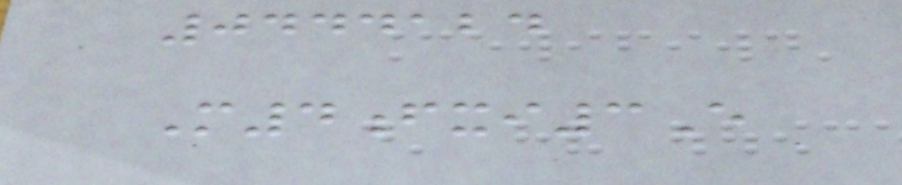0444124
M4fxi3E
